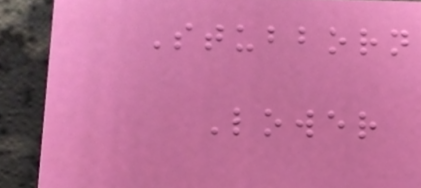Stubborn
Lower
